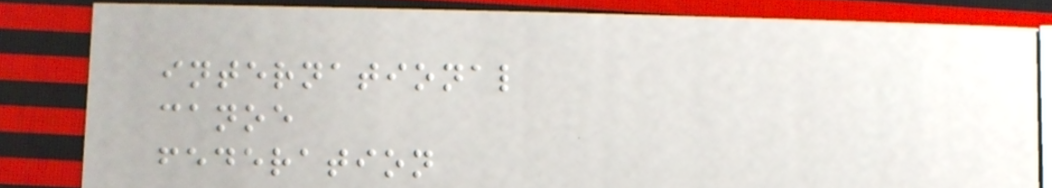international
canoe
federation
